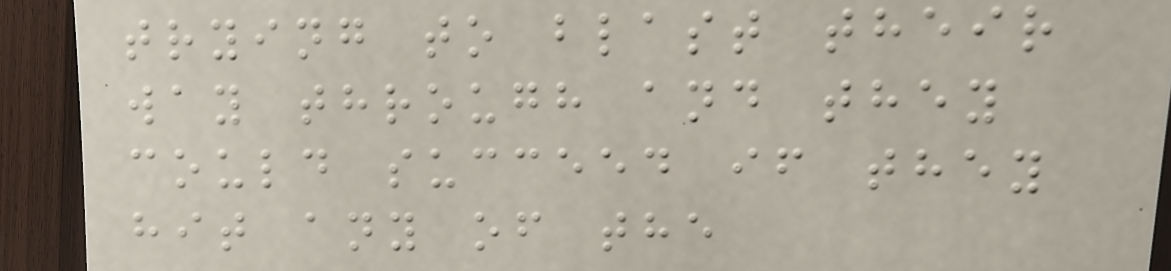trying to blast their
way through and they
could succeed if they
hit any of the
